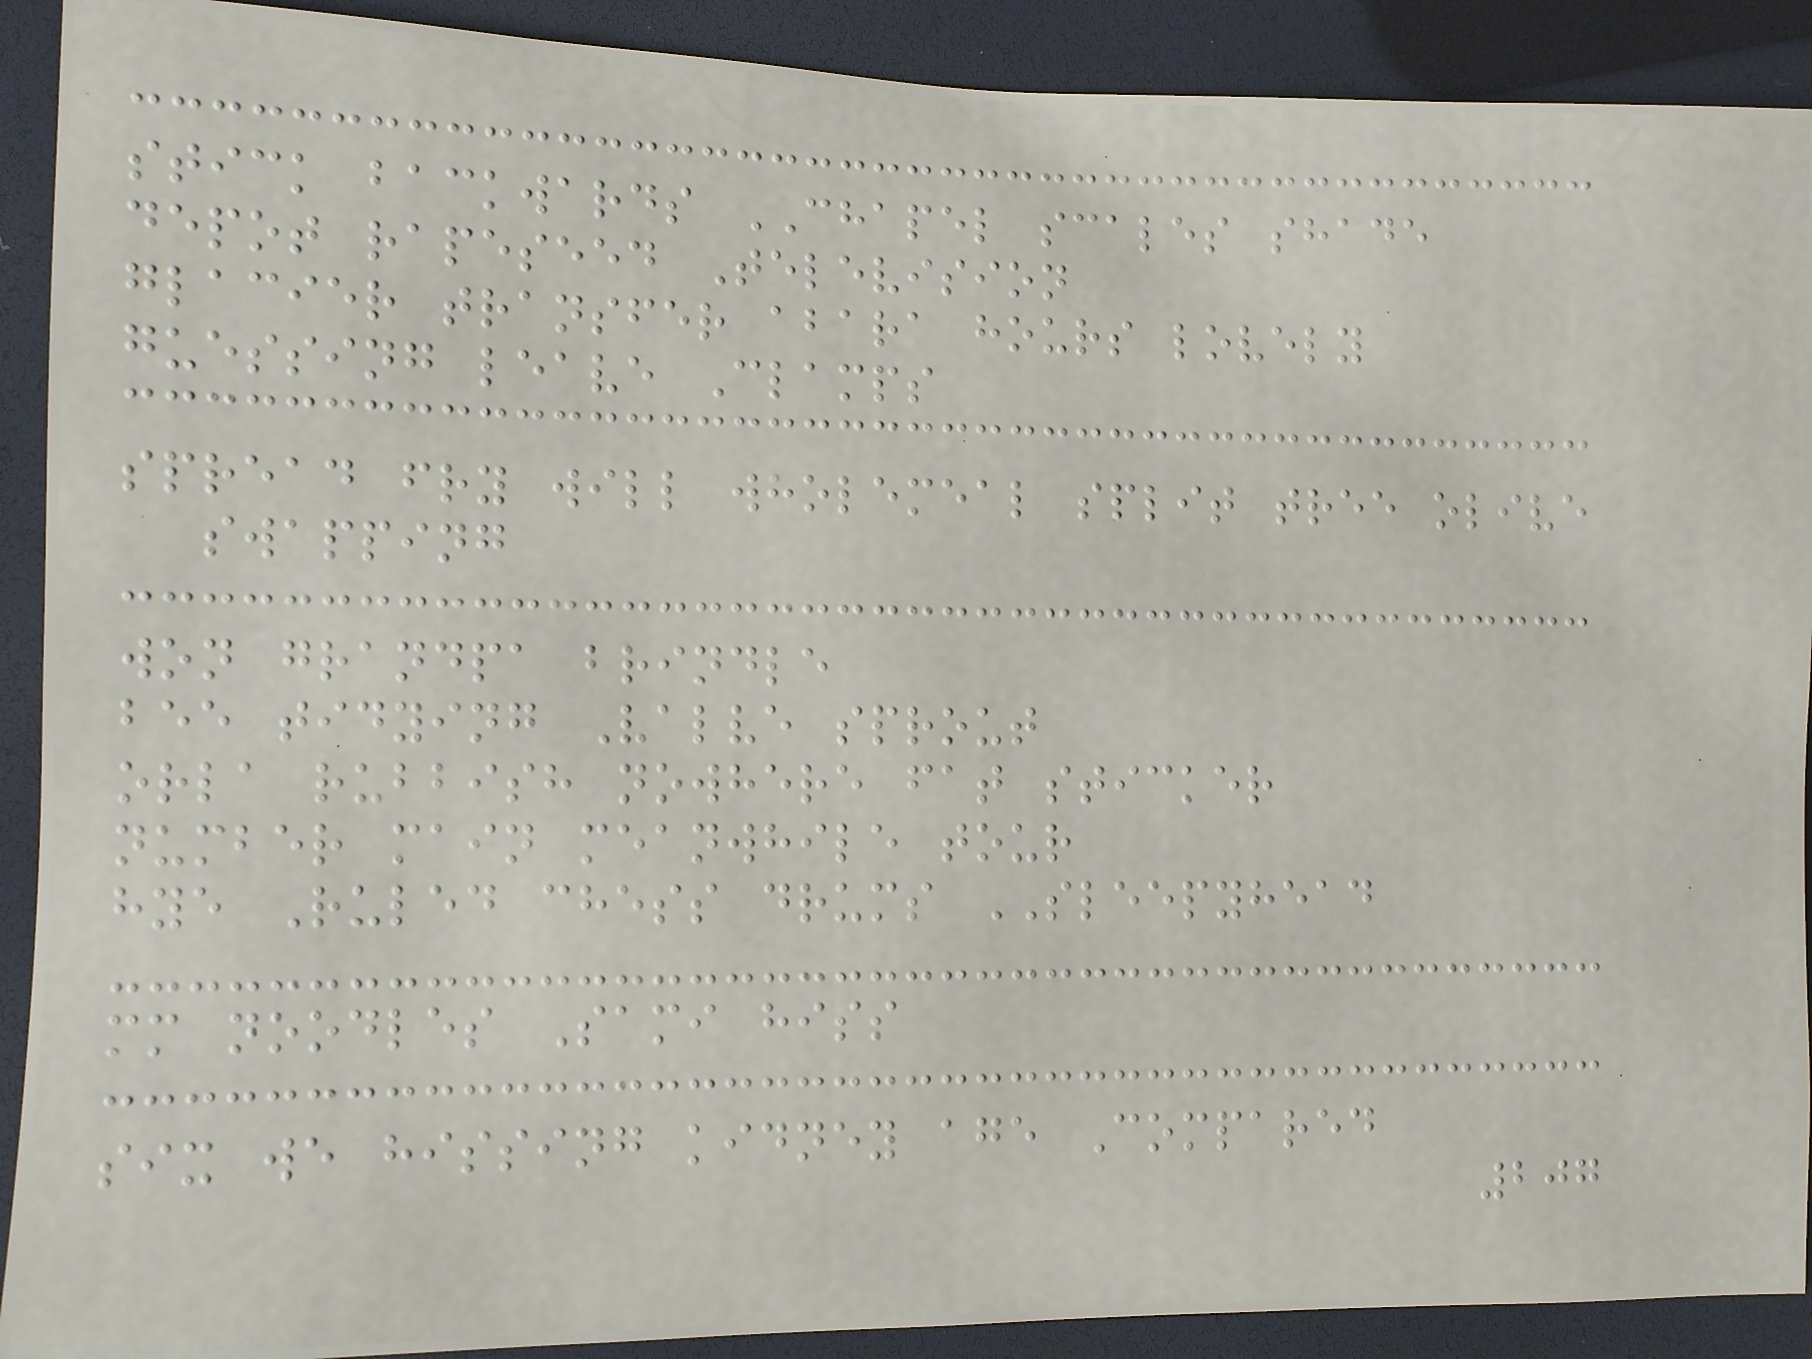stick backwards CHAPEL scales shade
depot rapeseed Television
glacier transfer abara hours lovely
guessing leave Clamps
spread fry will wholemeal split tree olive
swapping
won grandpa brindle
bee tidying Valve sprout
orla rubbish nowhere fat sticker
number main meanwhile tour
hye Ruled chess drums SLEEPYHEAD
mm noodles Sami hiss
six we hissing kidney age Compared
207
